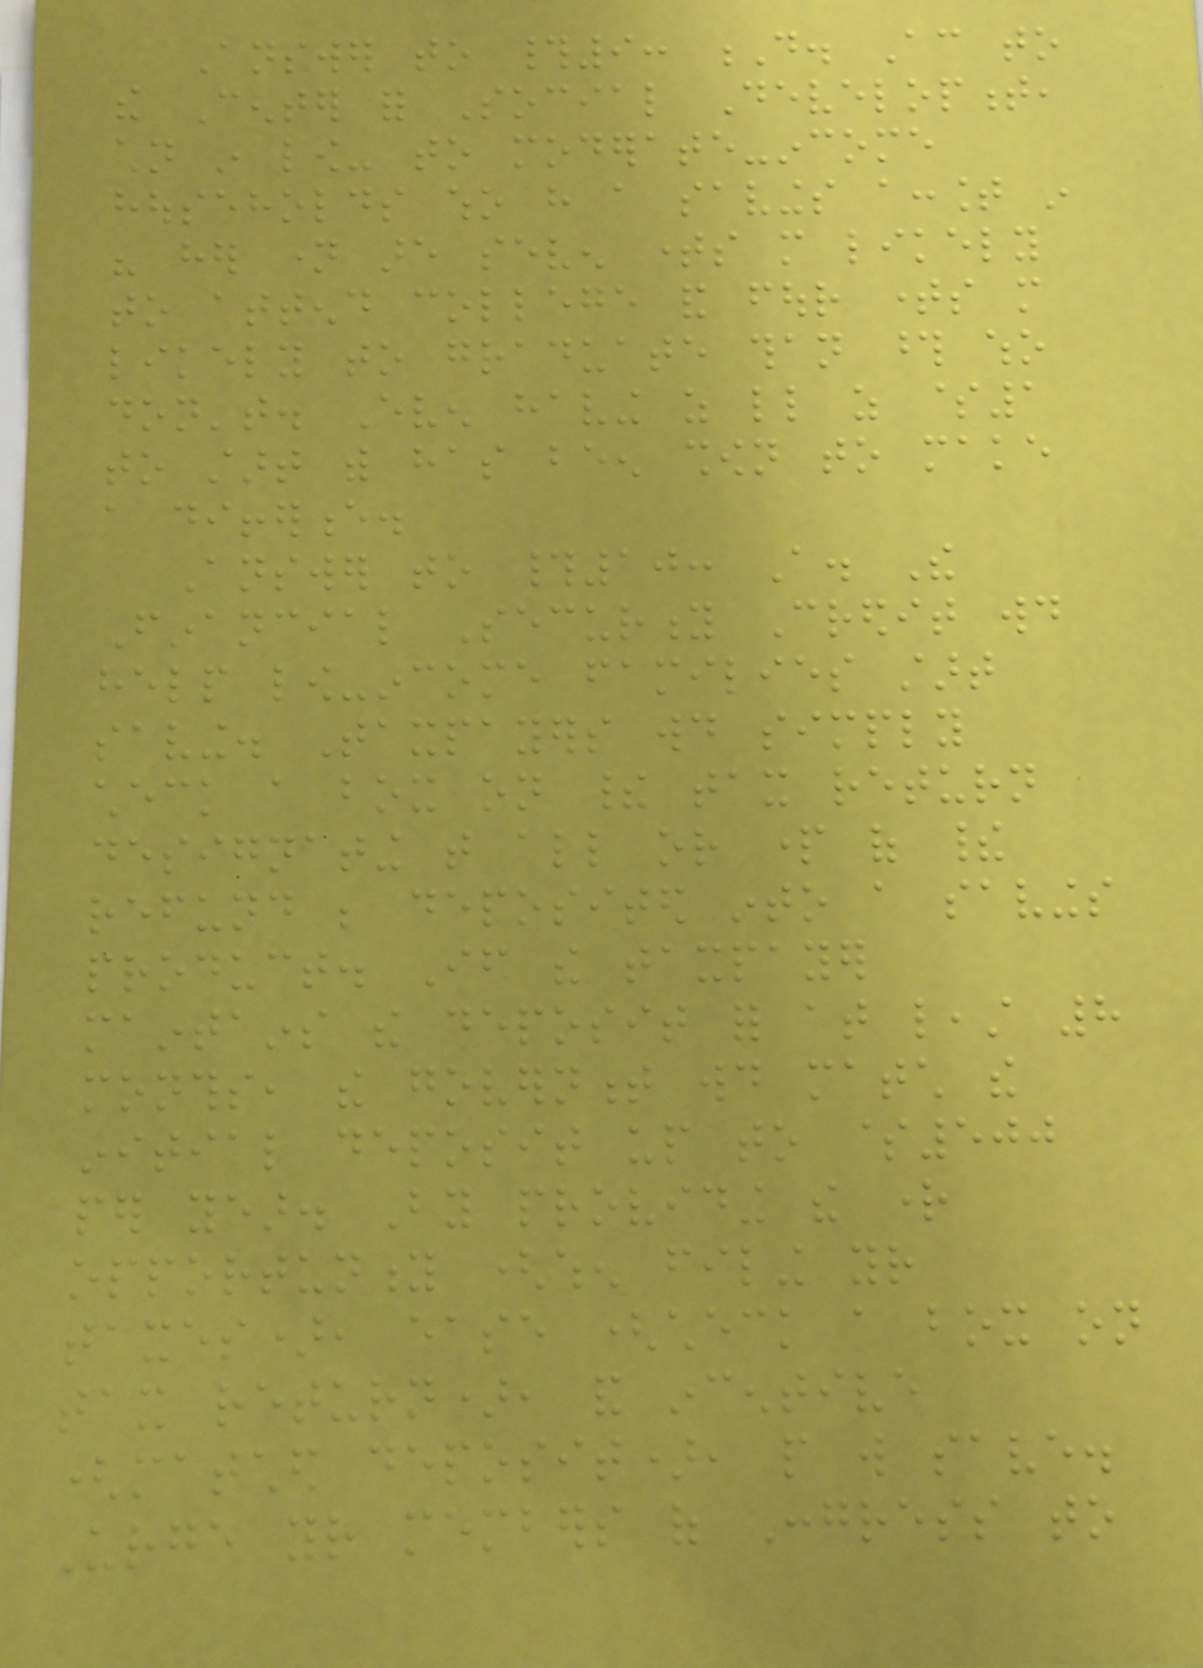Answer to #9: D. According to
the Center for Social Development,
children in low- to moderate-income
households who have a savings account in
his her name are seven times more likely
to attend college and four times more
likely to graduate than those who
don't. Even having as little as $1
to start with has been shown to make
a difference.
Answer to #10: A. The
Financial Security Credit would
help low-income families start
saving. Taxpayers would simply
check a box on their tax return
designating that all or part of their
refund be deposited into a savings
product. If the taxpayer
maintains the deposit for at least 8
months, the government would match the
initial deposit up to $500
per year. By providing the right
opportunity (when filing your
taxes), ease (check a box on
tax return), and incentive
(matched deposit), people will save.
Urge your members of Congress to
